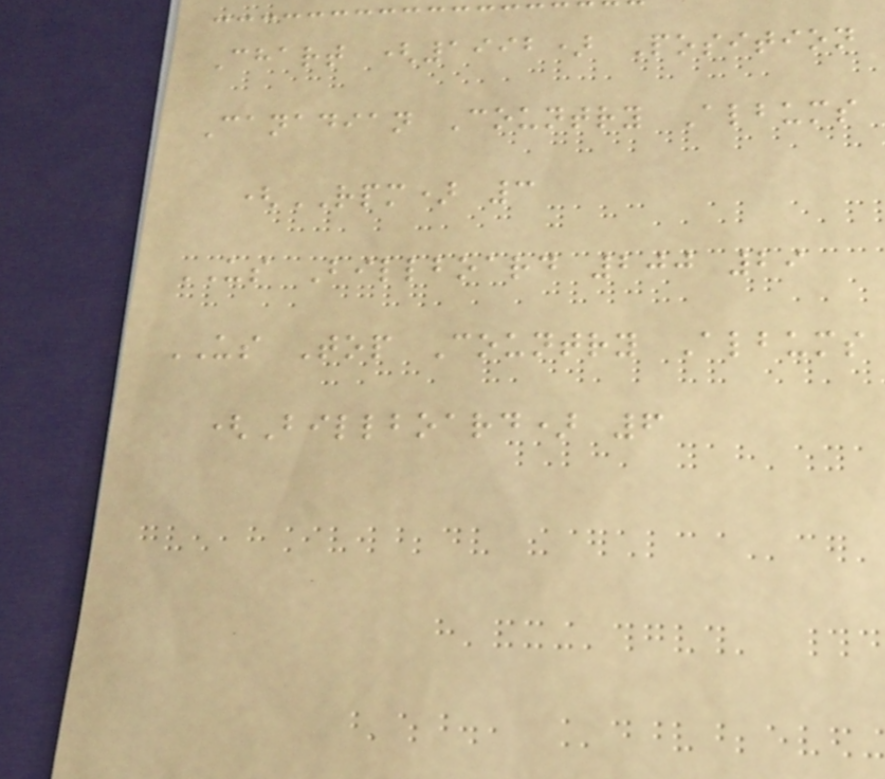Chart (1992) Position
Canadian Country Albums
(RPM) 3
US Billboard 200 29
US Top Country Albums
(Billboard) 6
